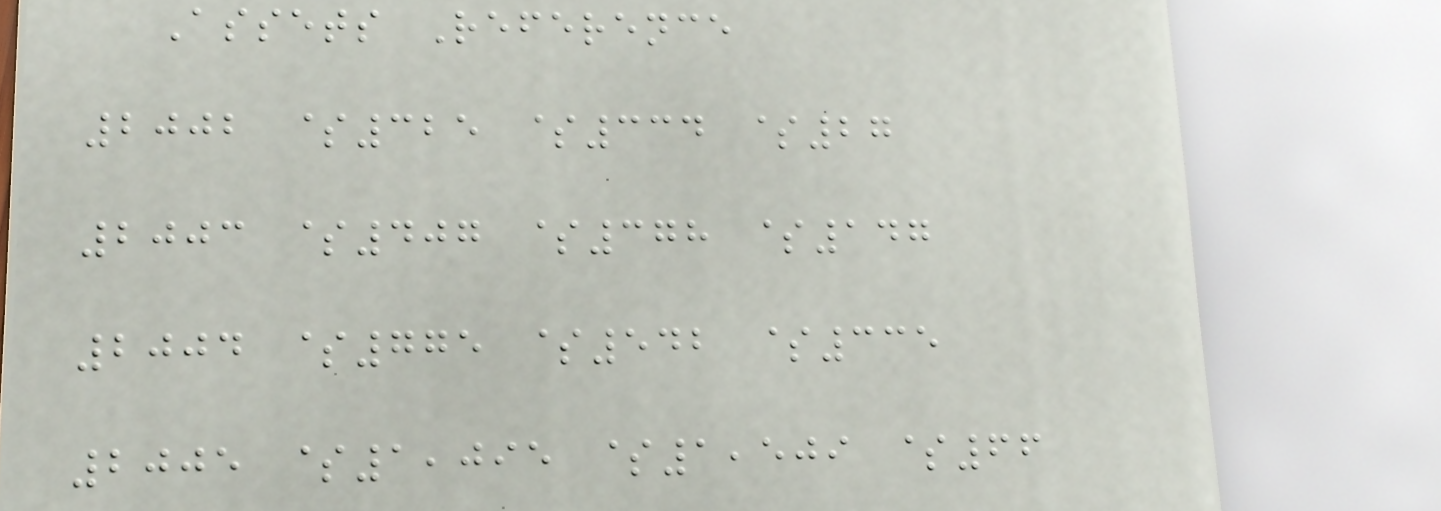Assets Reference
2002 $325 $334 $27
2003 $407 $378 $147
2004 $775 $542 $335
2005 $1,095 $1,509 $66
